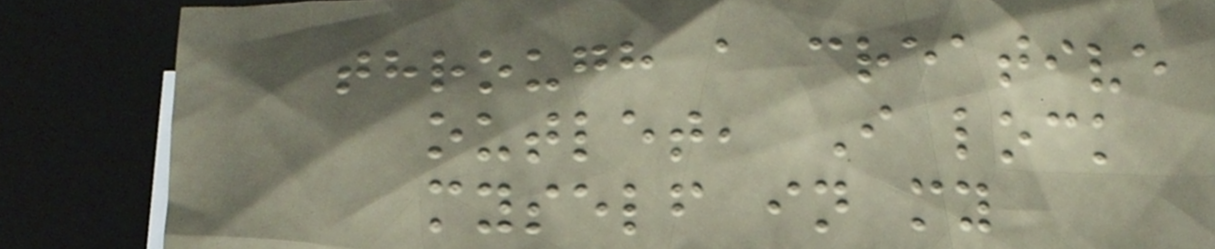through a creative
outlet, I lock
myself in my
